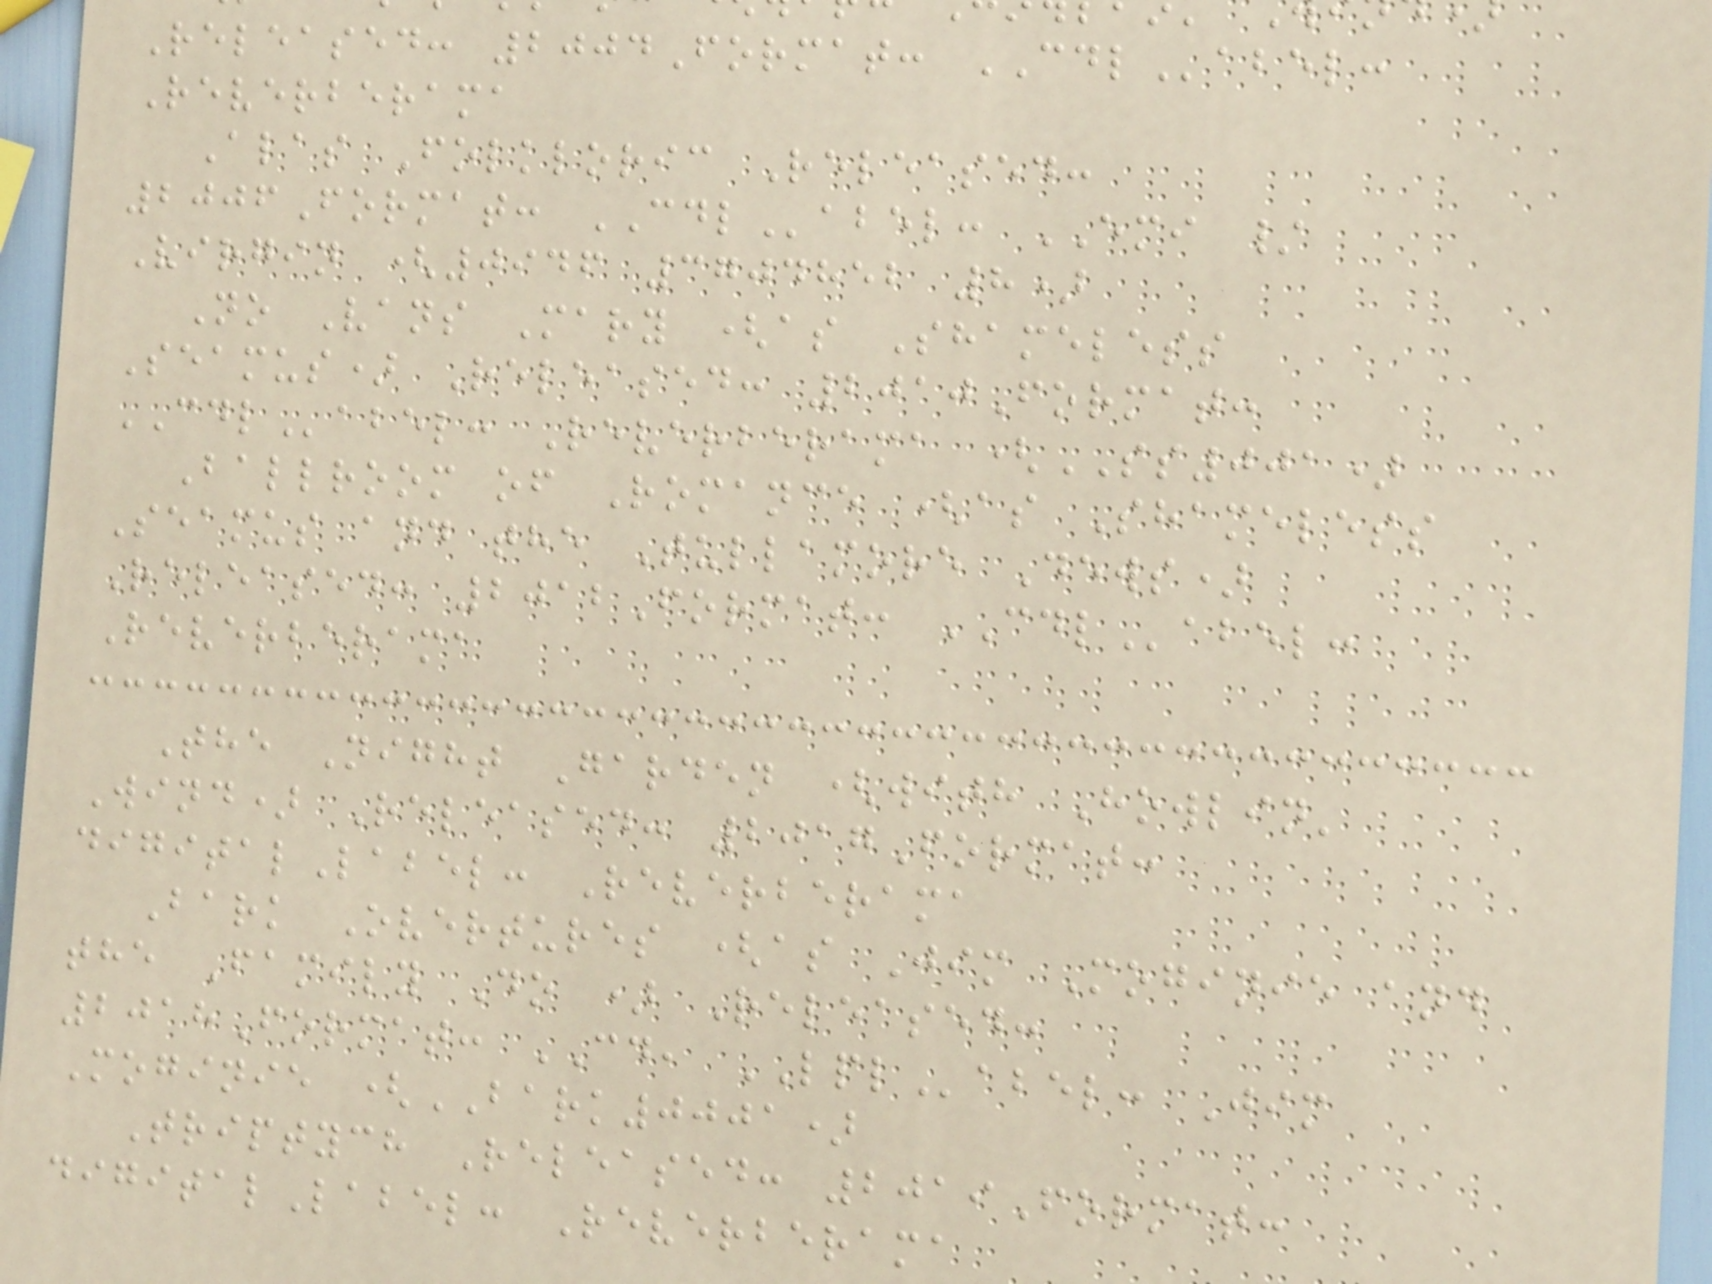Released: 2004Format: CDLabel:
Reverberama
Alas Folkloric Released:
2006Format: CDLabel: EMI /
Virgin (0946 3704852 8)
No Vans Mary (as Shameless
Seamus) Released: 2010Format:
CDLabel: Reverberama (SS001)
Ballroom of Romance (as Shameless
Seamus and the Tullamore Dews)
Released: 2012Format: CDLabel:
Reverberama
The Night Garden (with Howlin'
Wind) Released: 2017Format:
digitalLabel: Reverberama
Bark Overtures (as Jim Moginie and
the Family Do ) Released:
2018Format: CD, LPLabel: Jim
Moginie (BARK0001)
Triptych Released: 2019Format:
digitalLabel: Reverberama
